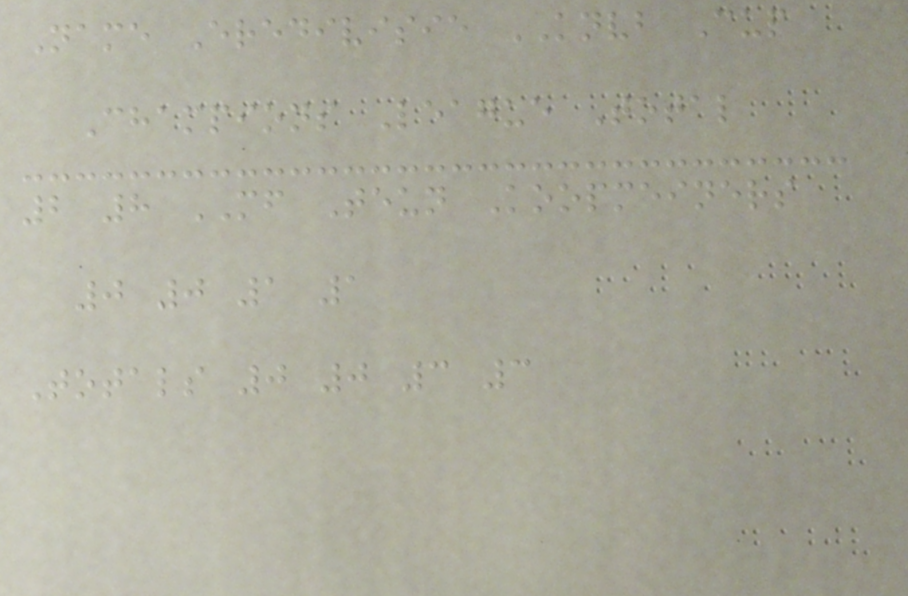Name Eredivisie KNVB Cup
Champions League Total
2 8 MF Teun Koopmeiners
0 0 1 1
Totals 0 0 3 3
